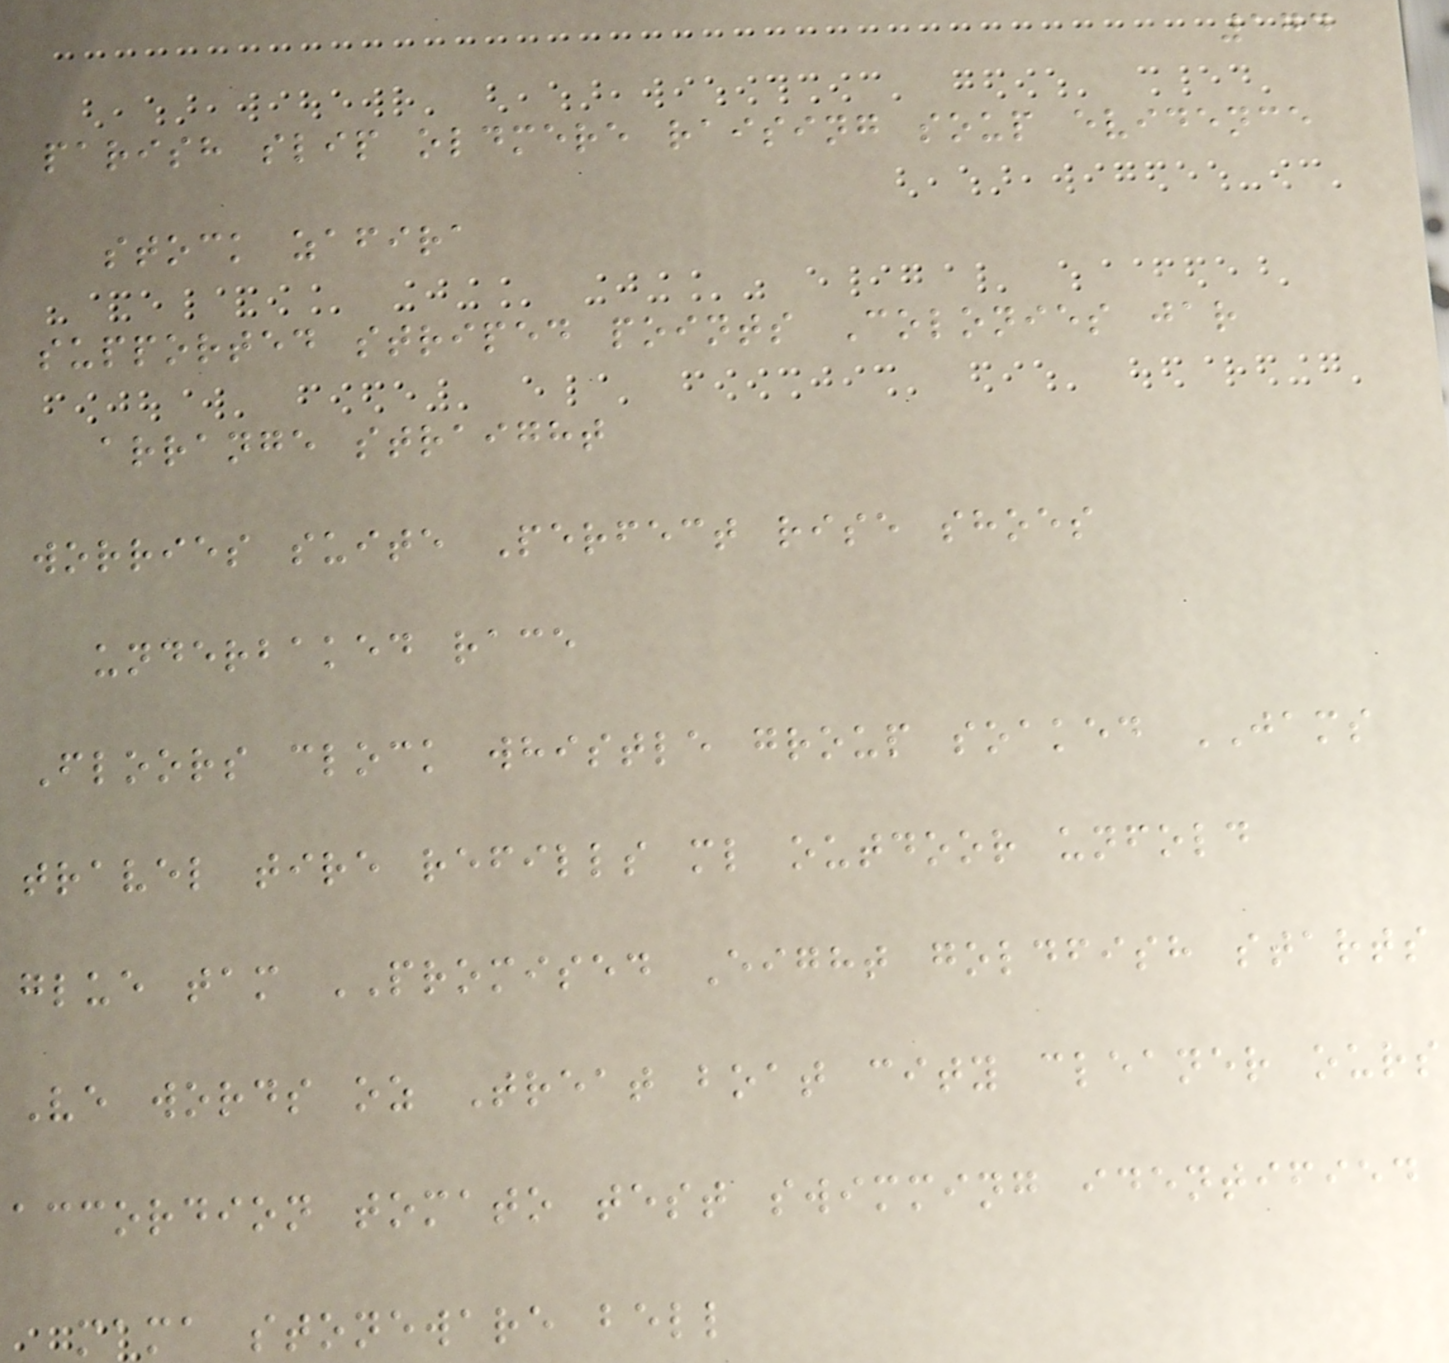174
parish slip oldmere raising soup evidence
stock zafira
supported striped points Colonies jar
arrange straight
worries suite Perfect rise shoes
underbaked race
Floors clock whistle group soaked JAMS
travel tire refills ml outdoor unfold
glue tam PROMISED Eight goldfish starts
Ve words oz Treat boat city cleaner ours
accordion tomato test swimming identified
mama stoneware bell
